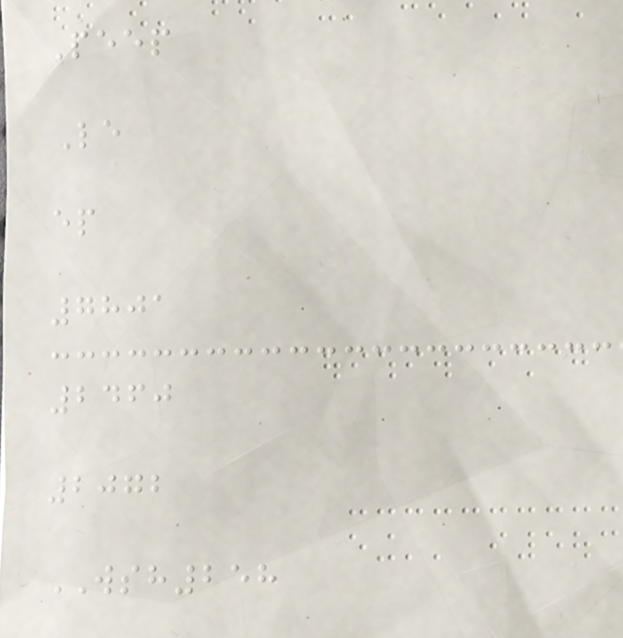Peep
Le
ep
7801
2460
2072
WSH258
